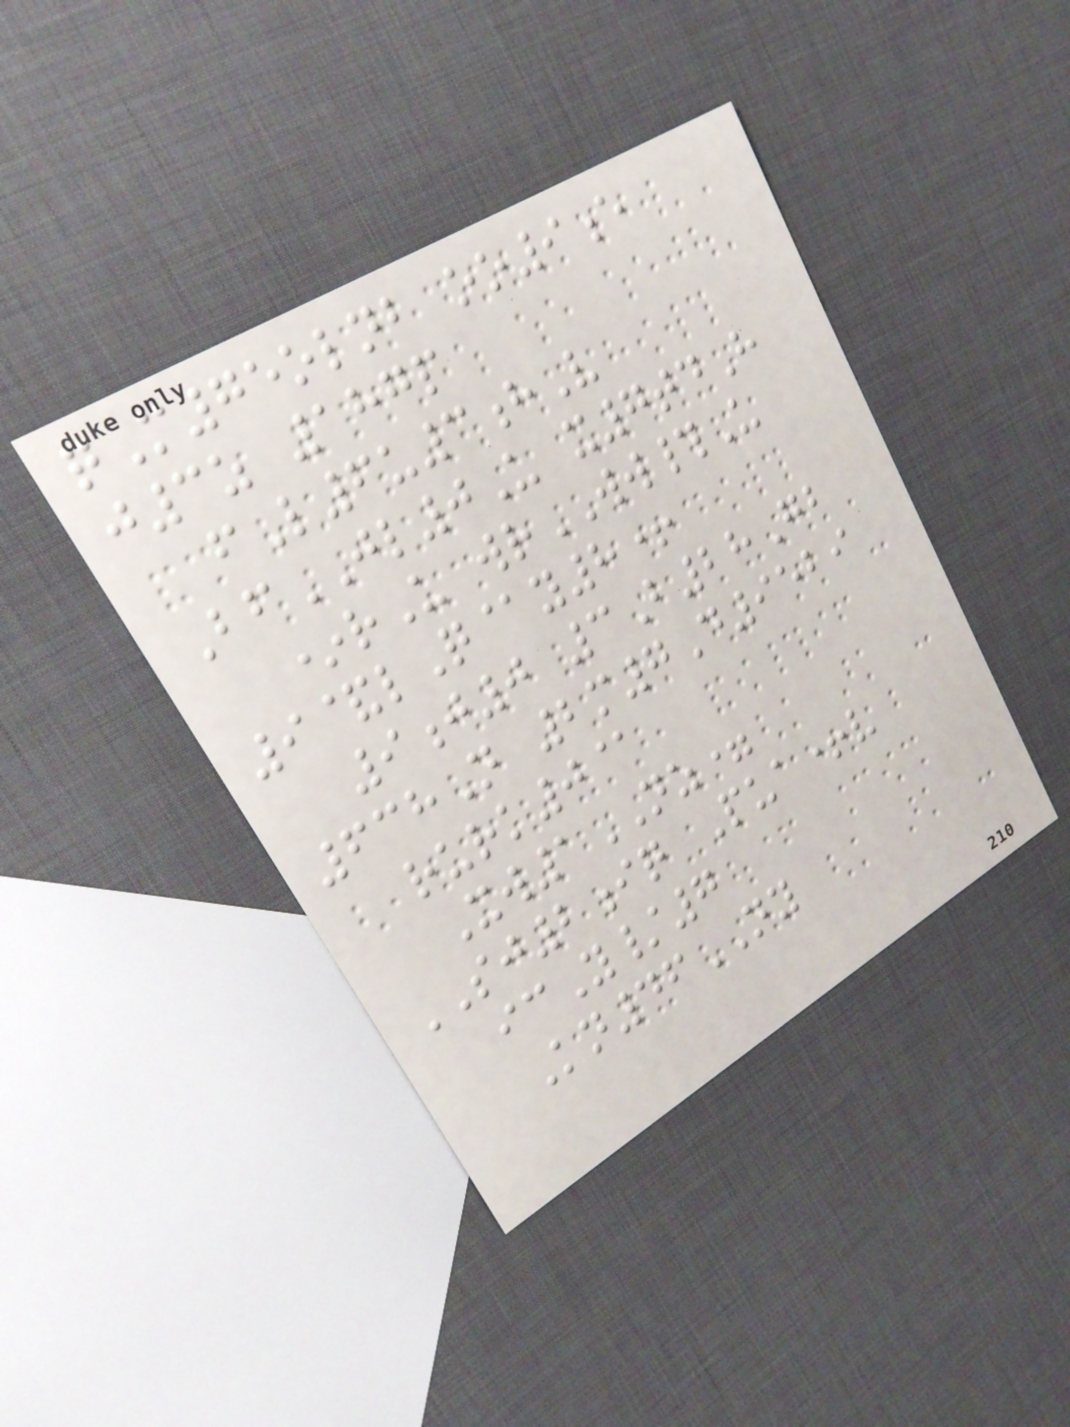qM75olnb oo9e
j3z 187p
fL6u3hV
BfJL0U x7tdH
*rU wrWW#U
9&lQ@y8+
9j0 3B28Gb
638N 2m7D9529
rurk0@
Xw1NZ=
SJ2iq Pua+v
icY/7
Kn46NY
